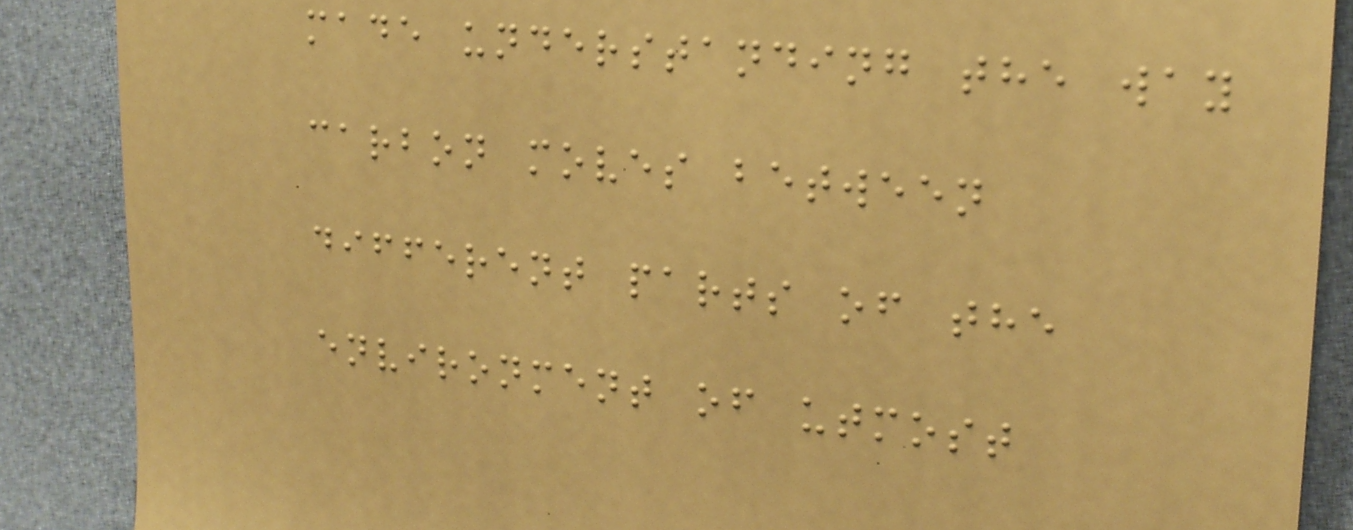made understanding the way
carbon moves between
different parts of the
environment of utmost
